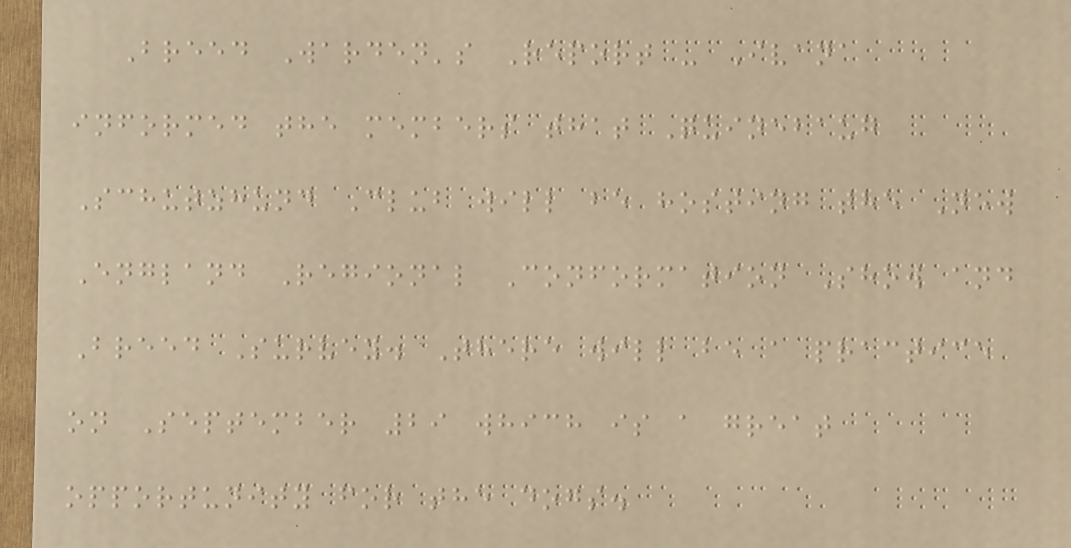Breed Warden's Report - Ivana
informed the members that Quinebaug
Schutzhund Club will be hosting the New
England Regional Conformation Show and
Breed Survey. There will be a practice
on September 29 which is a great
opportunity for the dogs.
